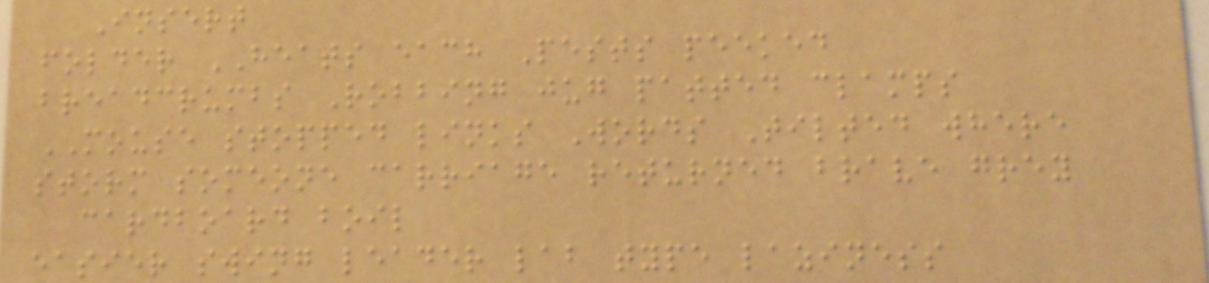Insert
folder HEATS each Pests peeked
breadcrumbs Robbing jug patted clamps
MOUSE stopped links Words Tilted where
storm someone carriage returned brave grey
cardboard boil
easier swing leader lab type laziness
